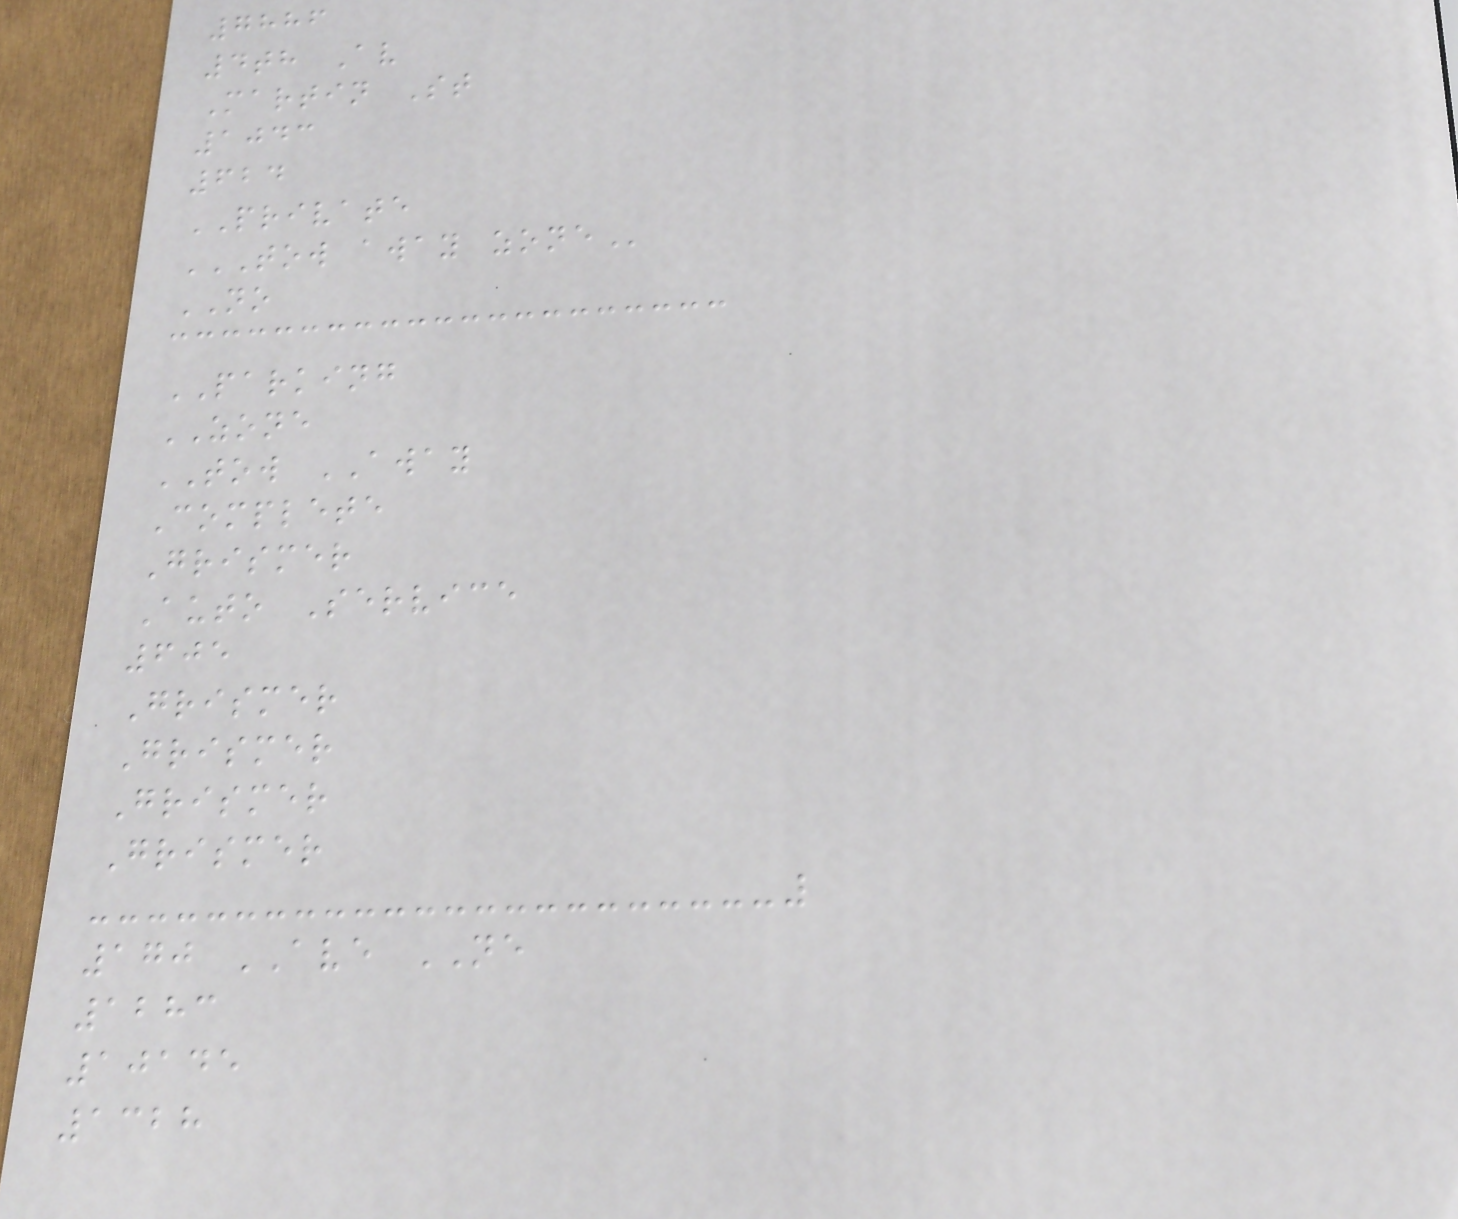7886
4th Av
Martin St
1043
624
PRIVATE
TOW AWAY ZONE
NO
PARKING
ZONE
TOW AWAY
Complete
Grismer
Auto Service
605
Grismer
Grismer
Grismer
Grismer
170 AVE NE
1283
10145
1328
